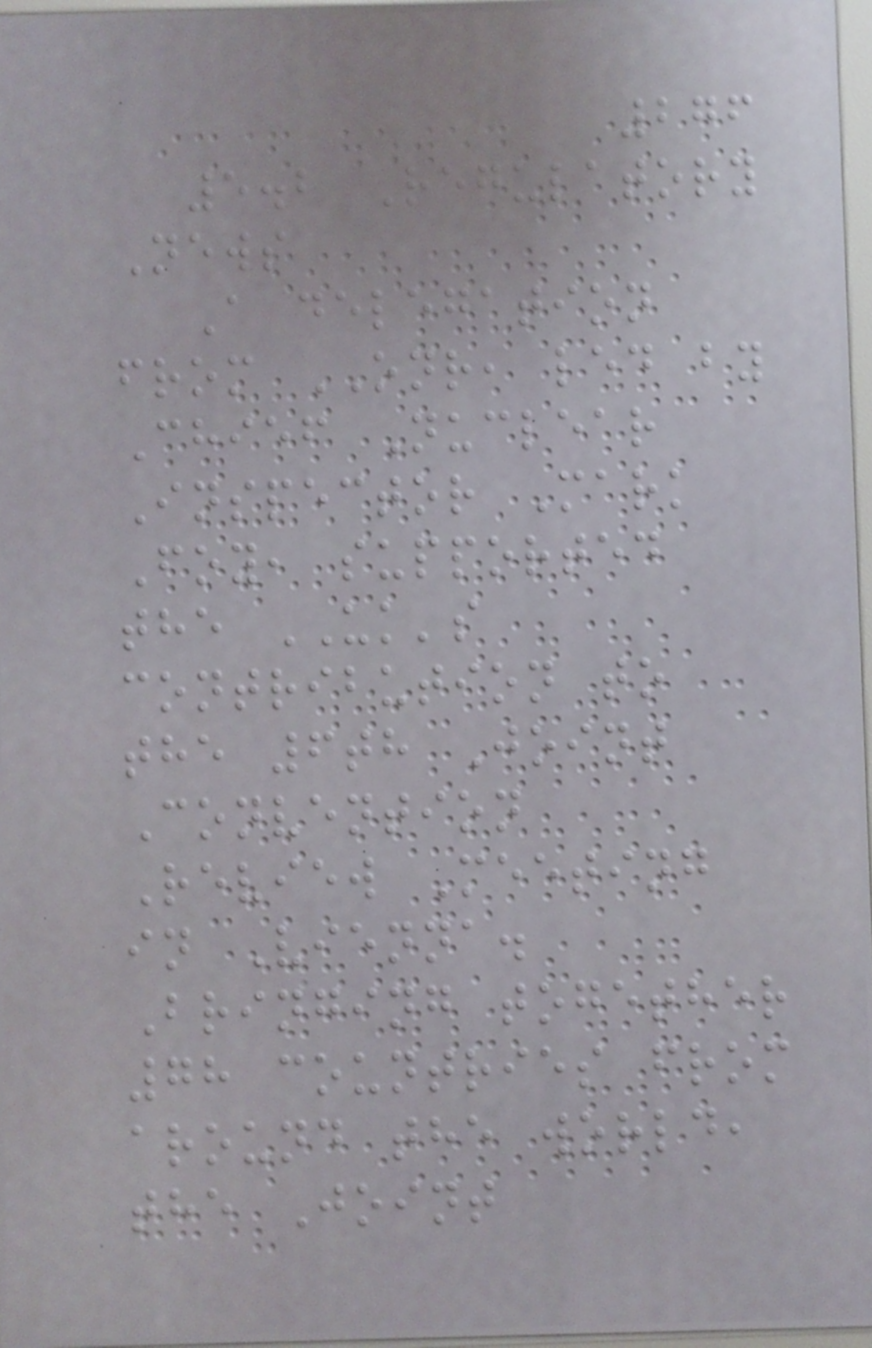276
5.2 Regulatory
News
A delegation
from ONR, led by
Chief Nuclear
Inspector Mark
Foy, supported
the UK's
contribution to
the 6th Joint
Convention
Review Meeting
in Vienna.
Bringing together
78 countries from
around the world,
the Joint
